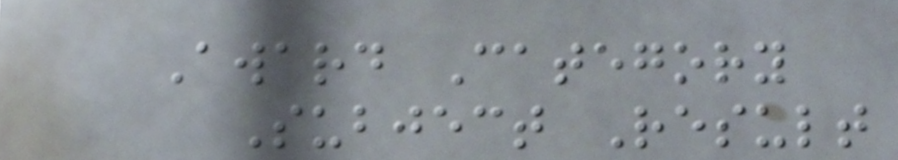Award Category
Subject Result
